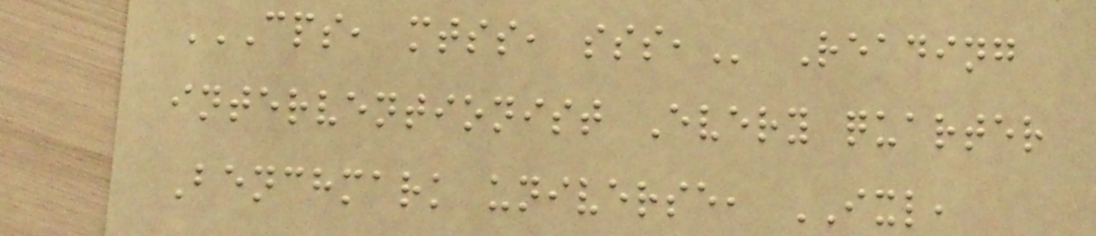CPS, MTSS, SSS, Reading
interventionist Every quarter
Benchmark universe, IXL,
